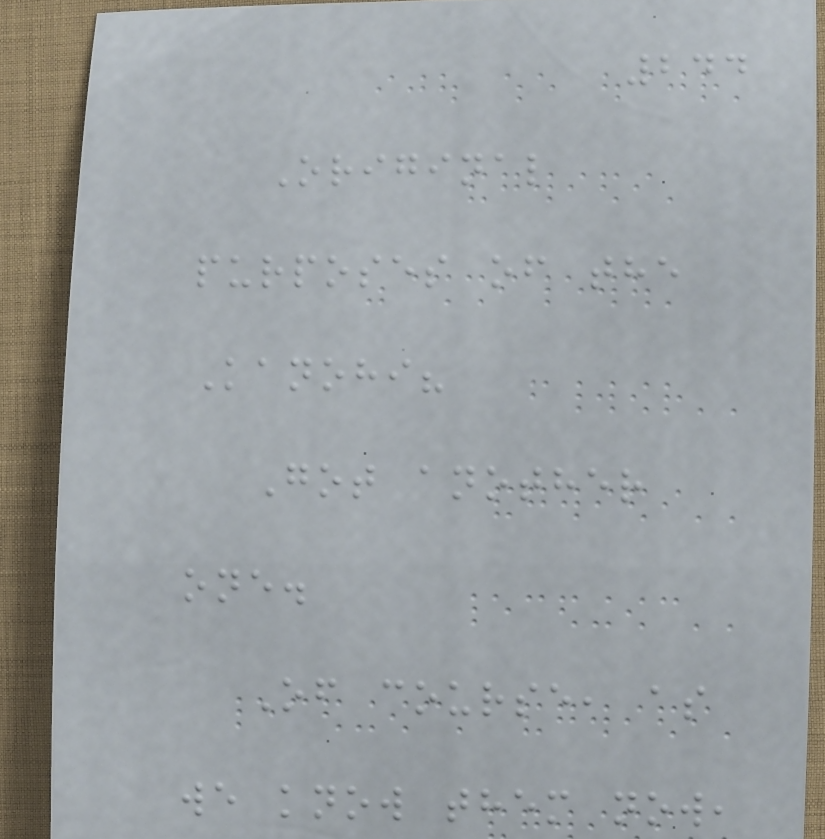244
Original
purposes of the
Kanohi?
Got another
one.
Of course, as
we know them now,
